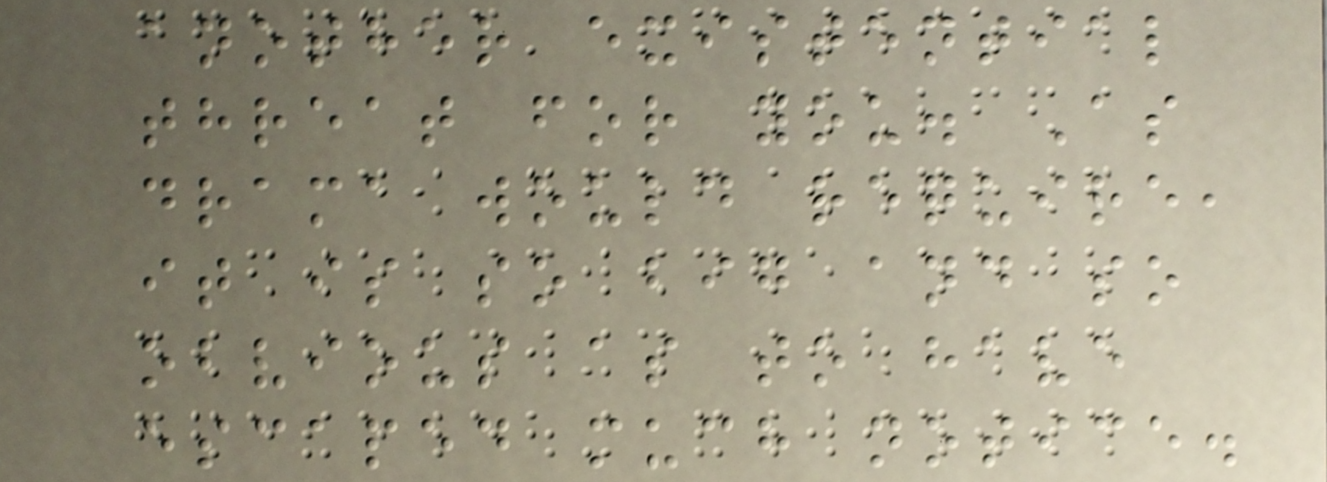another existential
threat for you. As
drama would require,
it is so big and so
obvious as to have
escaped much notice.
